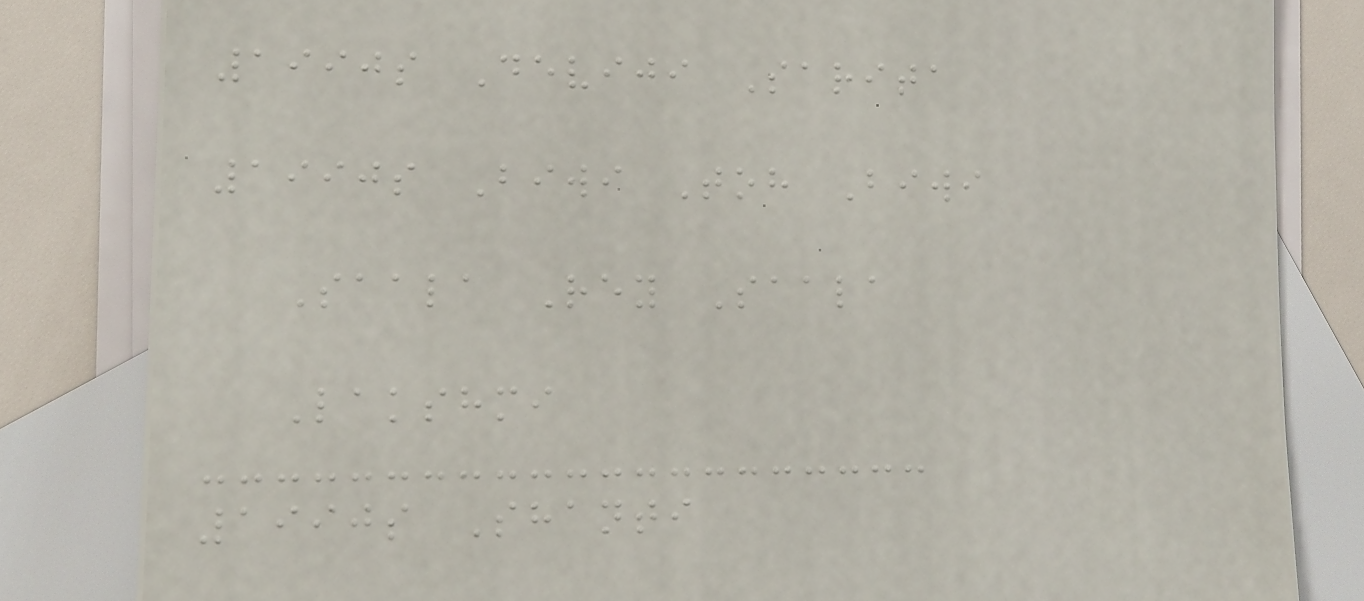1990s Deviji Sarita
1990s Biwi Toh Biwi
Saala Rey Saala
Lakshmi
1990s Shanti
